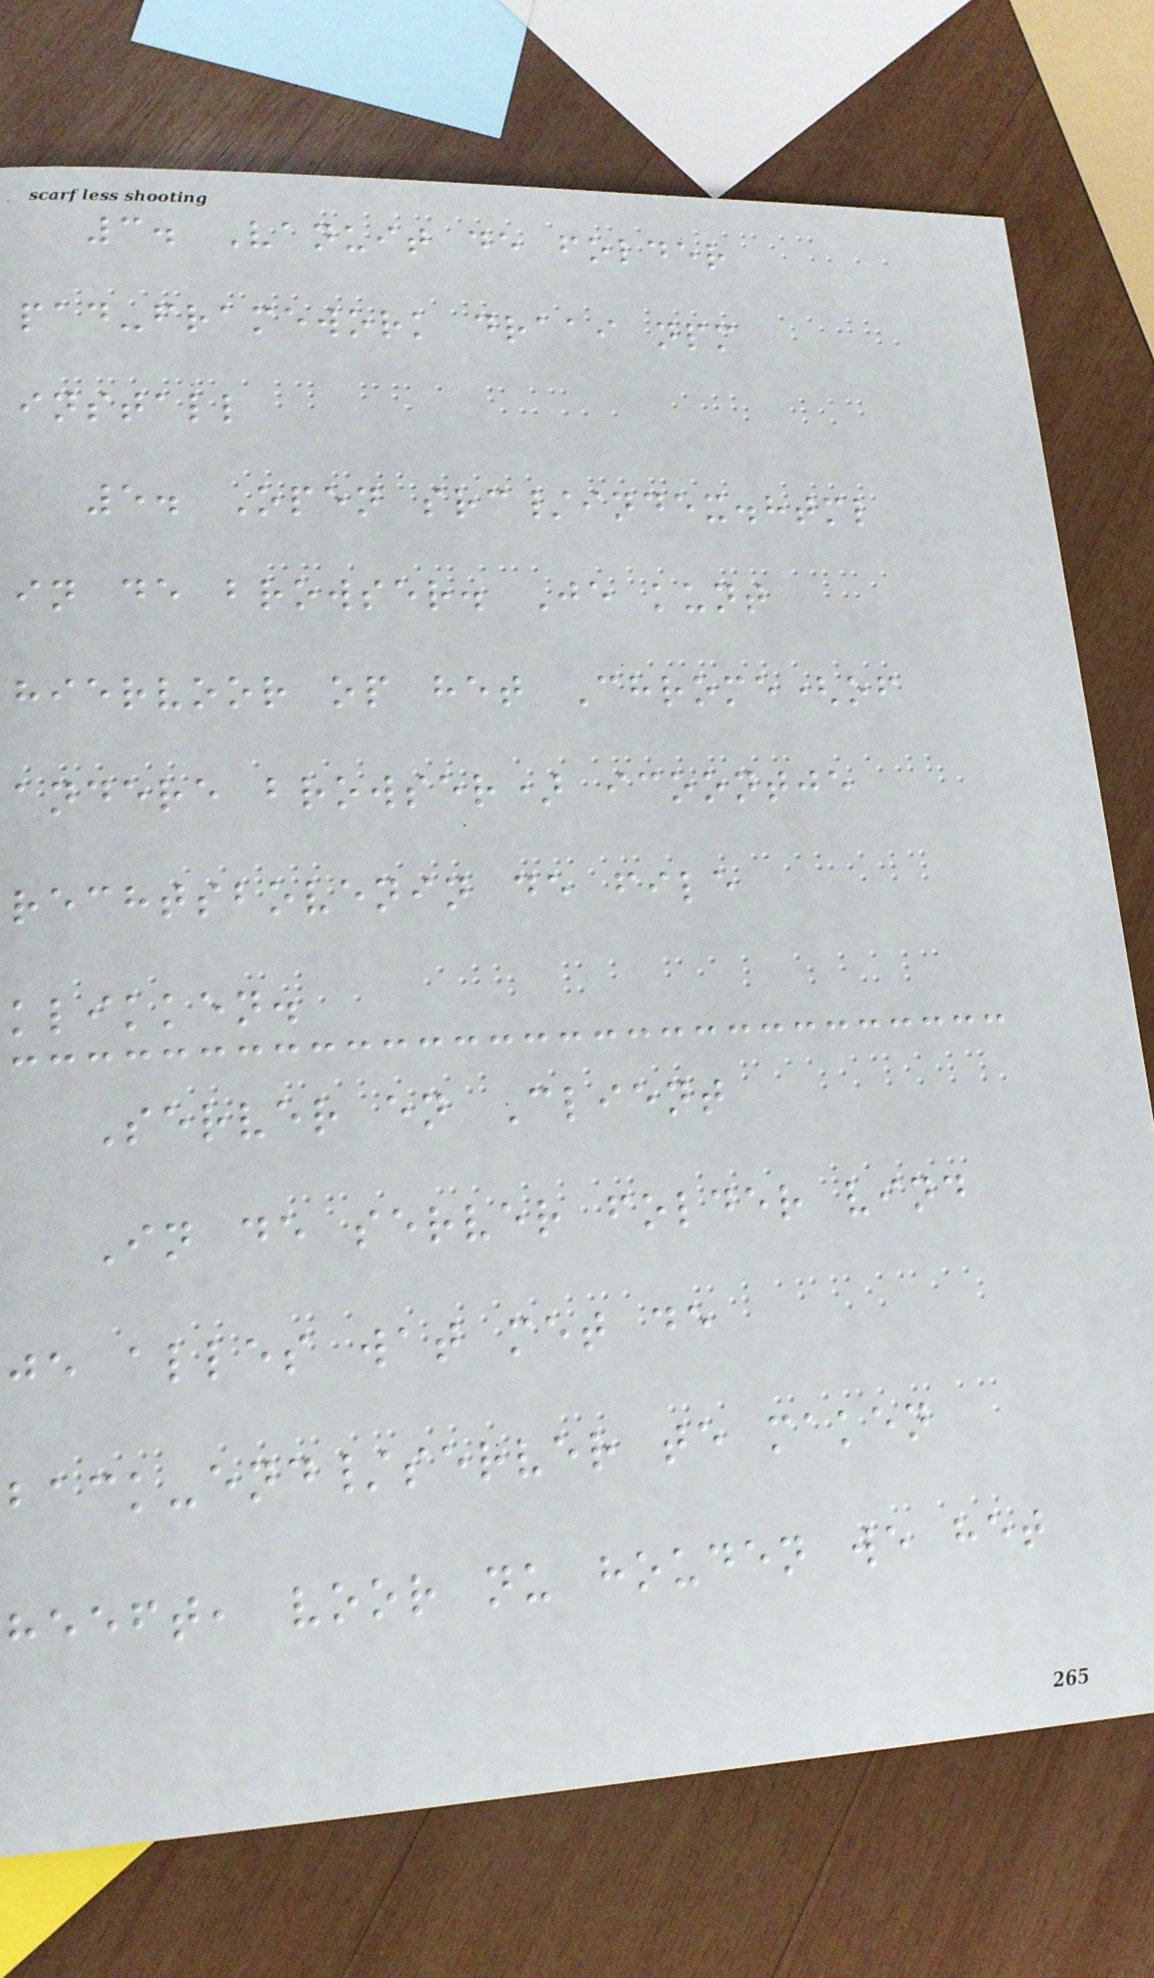3. Vanuit de folder
pad-framework draai npm
install
5. Open src/index.html
in de browser. Je kunt
hiervoor op het Chrome(of
andere browser) icoontje
rechtsbovenin de file
klikken.
Server en Client
In de server folder vind
je alles wat met de
back-end/server te maken
heeft, voor nu houden we het
